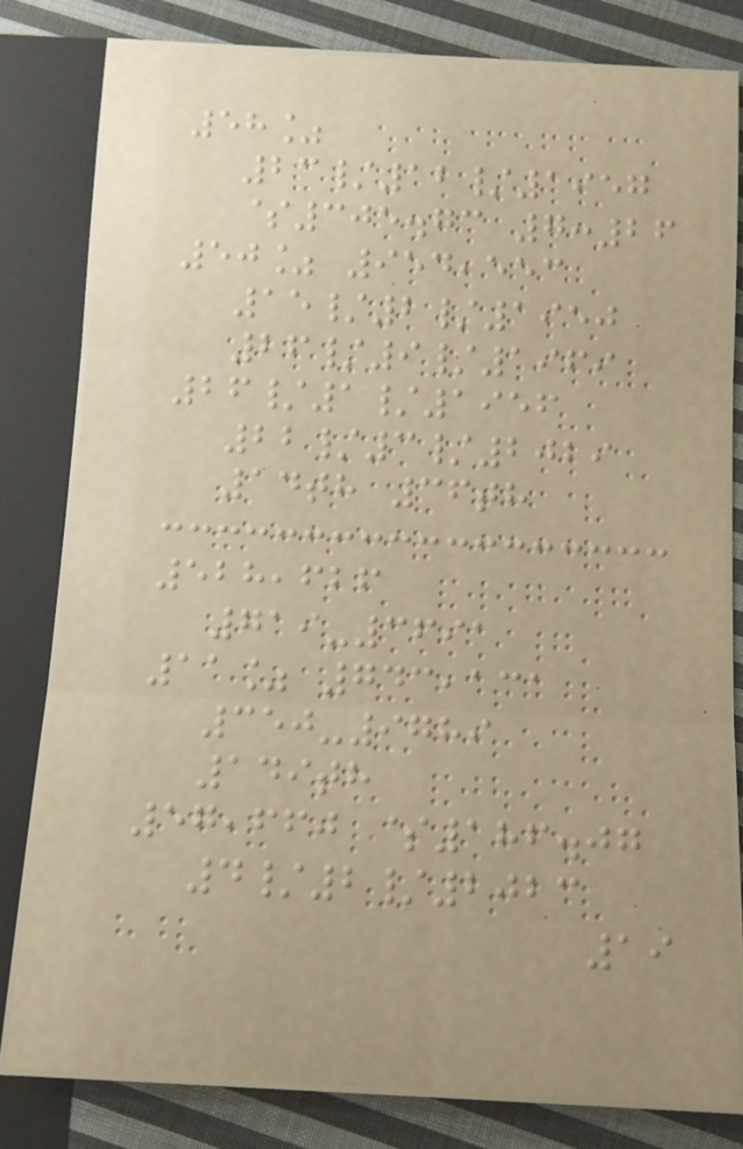58%
23/12/1957
$305.73 7:26
50% 954,553
15/2/1950
26/9/1969
26/1/1956
22/3/2029
14th 36th
528,626
719-3691
11% 743,131
350-9789
149th
57,660 $186.07
4/2/2023
19
